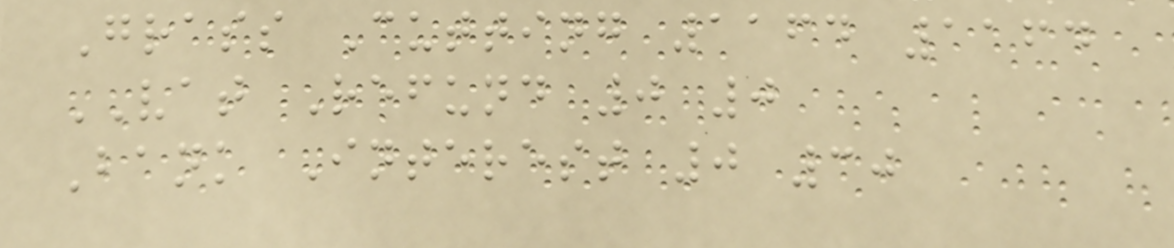Grass Cutting 1164 1164
VAT Refund 0 0
Bank Interest 0 30
